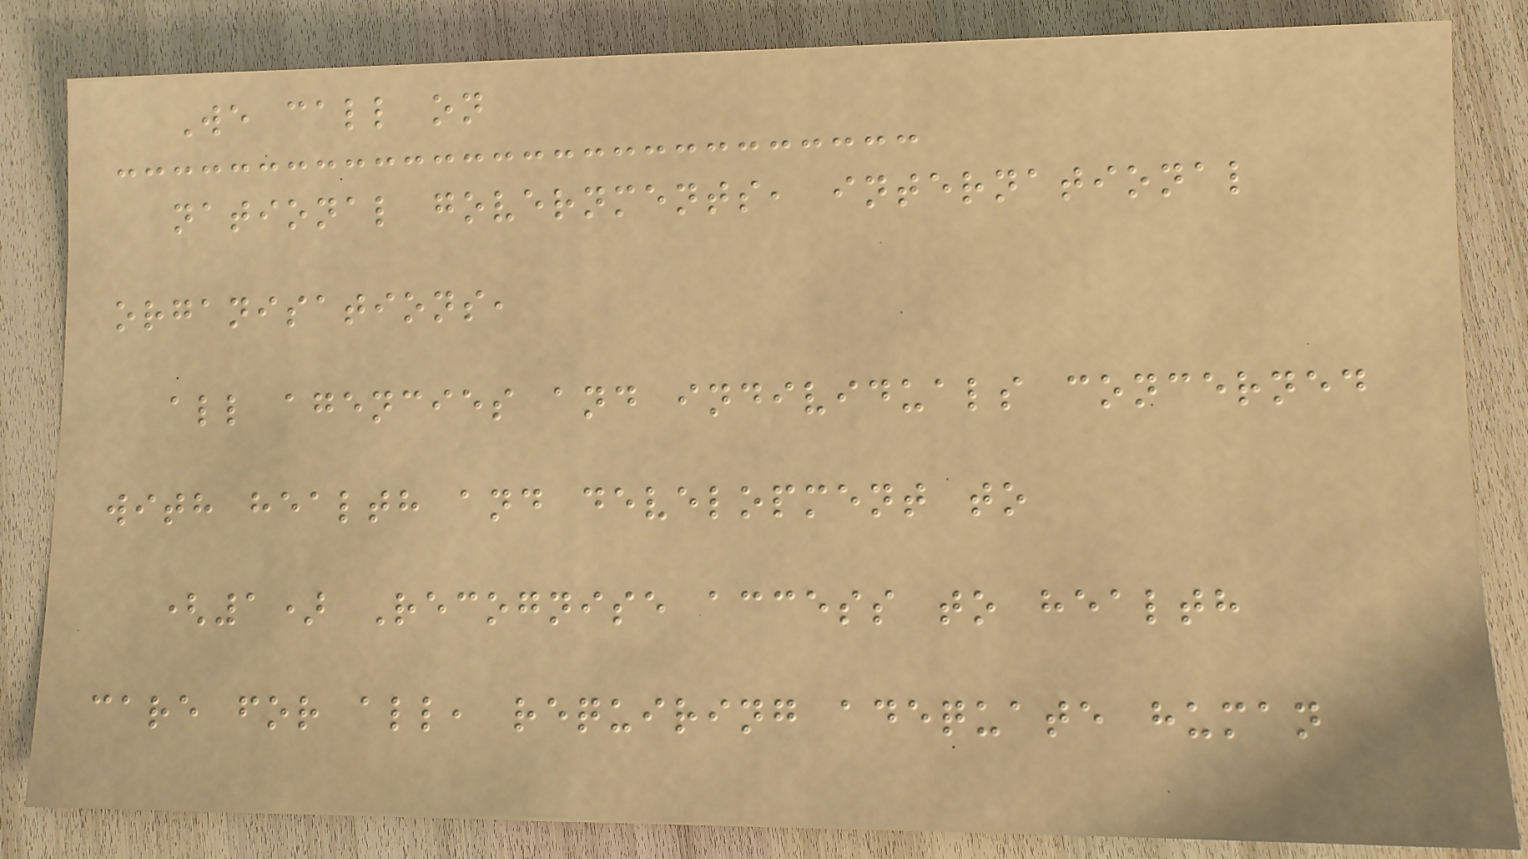We call on
national governments, international
organisations,
all agencies and individuals concerned
with health and development to
(1) Recognise access to health
care for all, requiring adequate human
